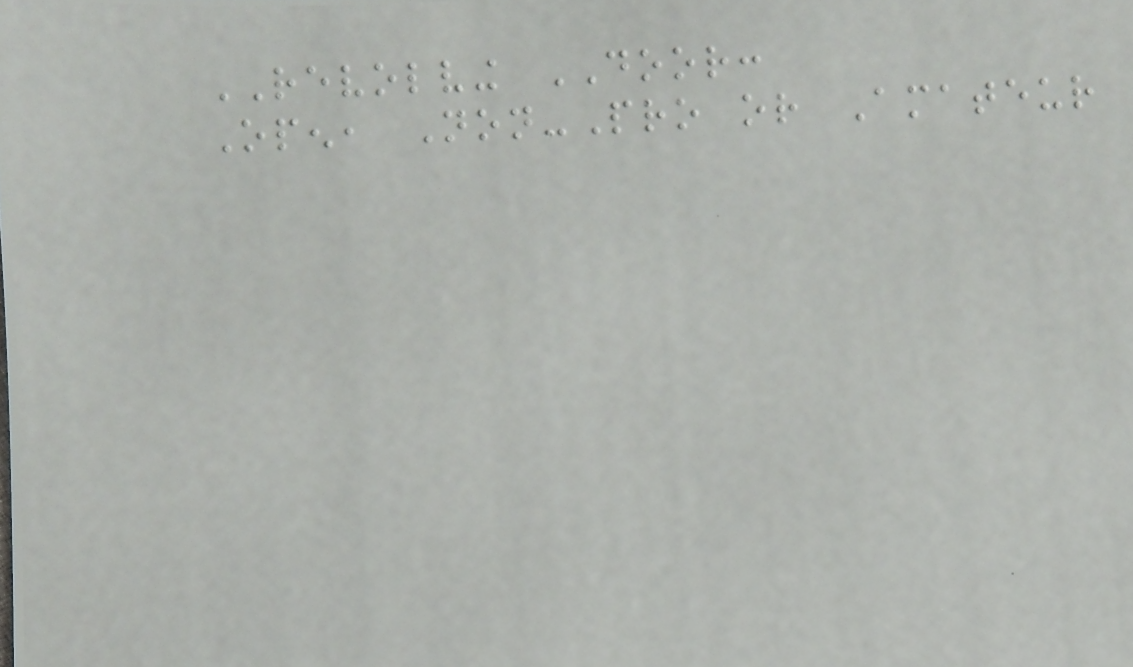REVOLVING DOOR:
Open, Non-Pro or Amateur
